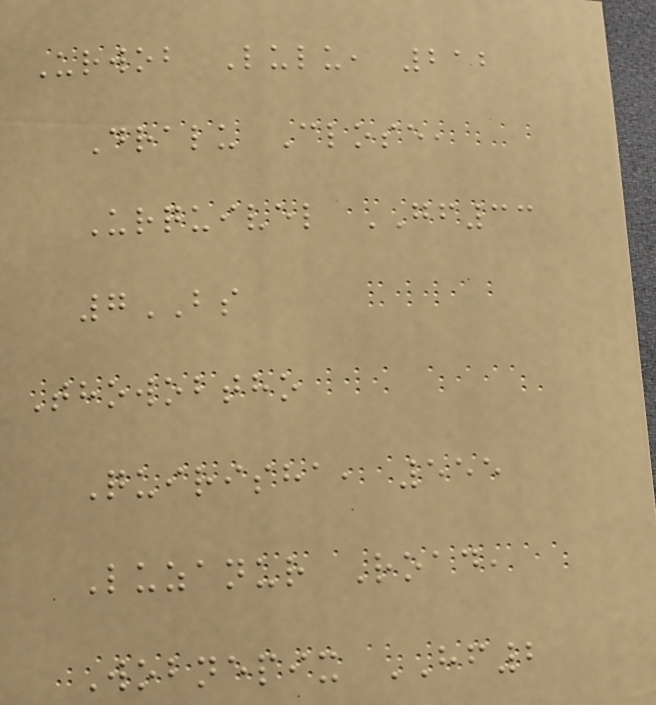Urwob Lulu, 212
Dralu Close,
Urquivel GF33
7BS
Thowobtho
Quirisha, 555
Luzanur Road,
Wobnepix HF2
